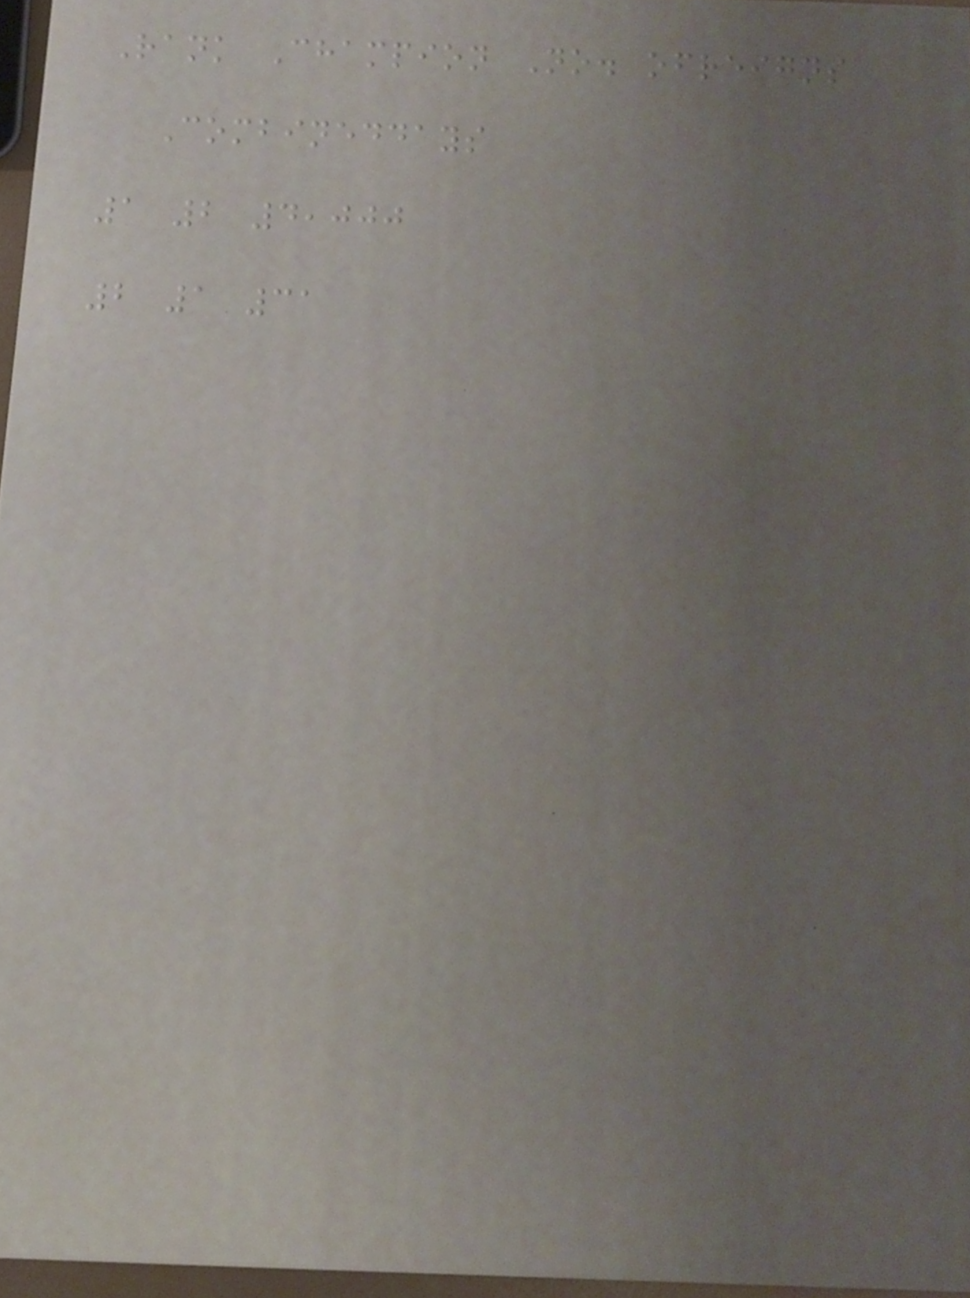Rank Champion No. ofreigns
Combineddays
1 2 4,000
2 1 31
